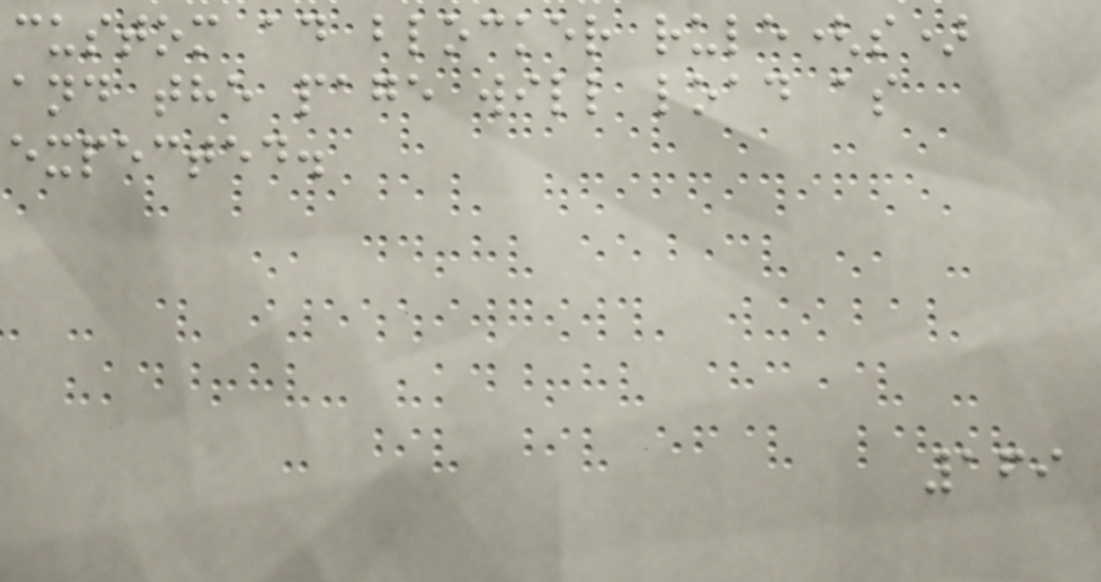custom ad blocker rule(s)
and the page will load as
expected.
169
